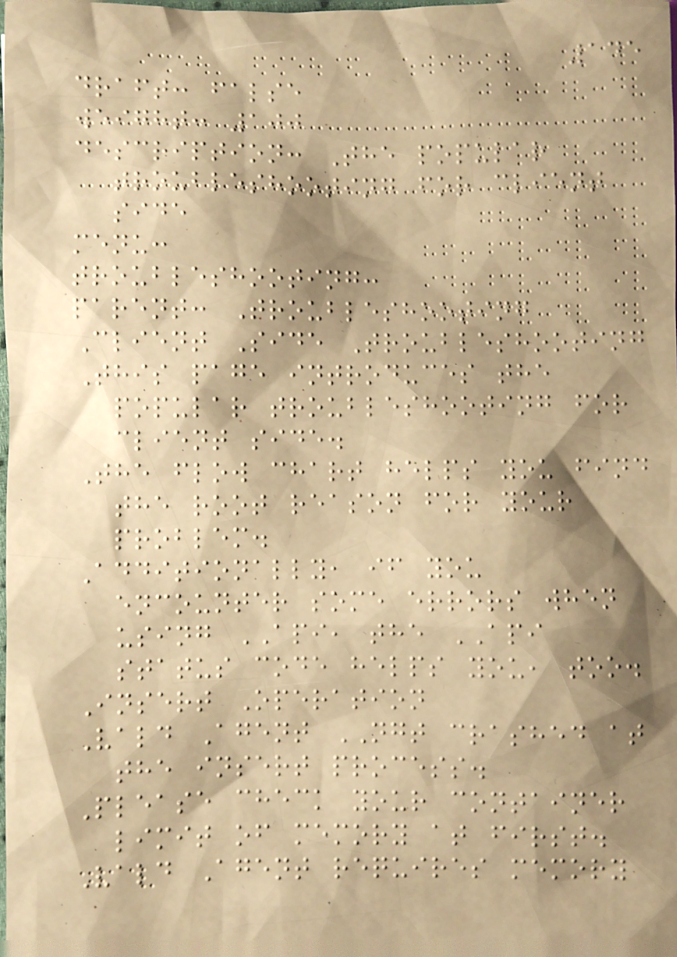145
draft: false
weight: 100
description: The popular
troubleshooting for client
side
menu:
troubleshooting:
parent: Troubleshooting
Client Side Troubleshooting
This page introduces the
popular troubleshooting for
client side.
The flow chart helps you find
the root reason for your
problem.
Additionally, if you
encounter some errors when
using API, the API
status code helps you, too.
Insert Operation
Vald Agent NGT crashed at
the insert process.
Please check your container
limit of memory at first.
Vald Agent requires memory
